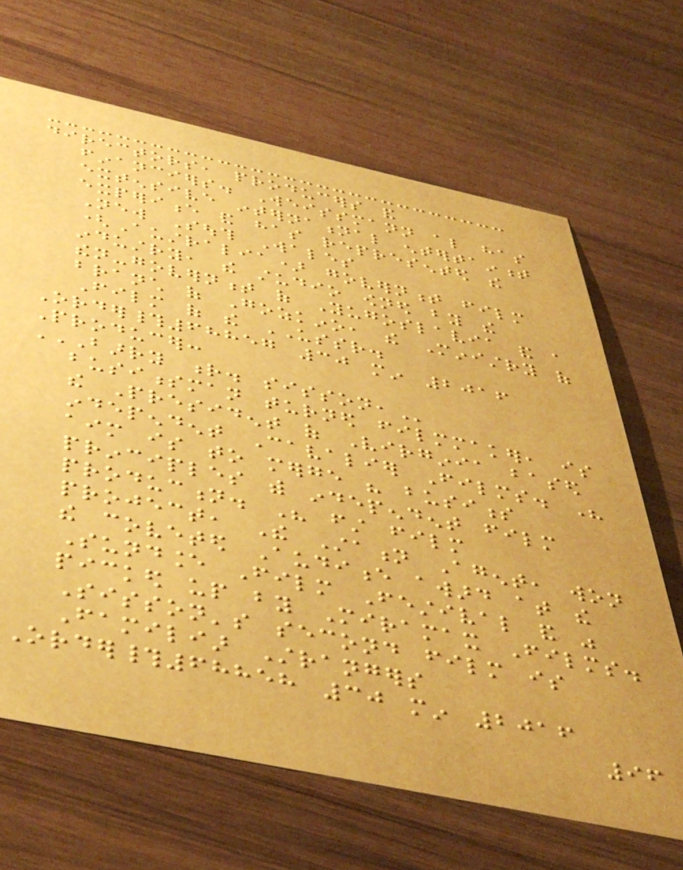directors, producers and
financiers. Weissmann also has
extensive international entertainment
experience and has represented the
New South Wales
(Australia) government film
industry, the studio owned by the
then-government of Yugoslavia and a
branch of Gozkino, the Ministry of
Film of the USSR.
Order#68857 30 min 2016
Producer:
BARRY R. SISSON,
businessman turned filmmaker, is
the President of Virginia based
independent Cavalier Films. His
aim is to merge his business
principles with independent film
production. His first film
project, The Station Agent, won
the coveted Audience award at the
Sundance Film Festival and was
picked up by Miramax Films.
Sisson's second film is
Familiar Strangers
Order#68858 30 min 2016
96
